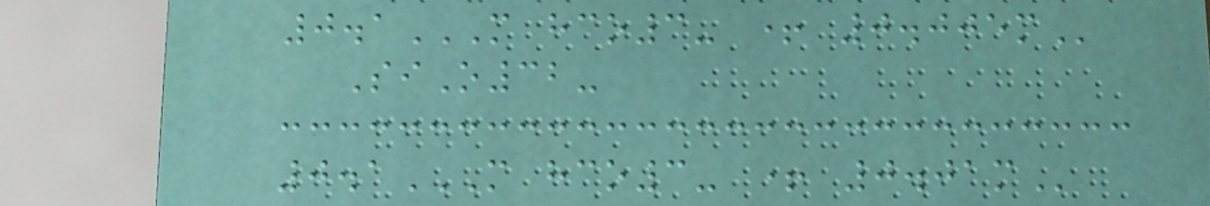0.1M HCO3- + 0.005M
SiO32-
0.1M HCO3- + 0.01M
